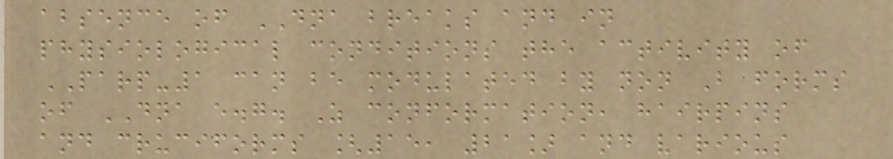absence of DNA breaks and in
physiological conditions the activity of
PARP-1 can be modulated by non B forms
of DNA e.g. Z conformation, hairpins
and cruciforms [15, 21] and various
